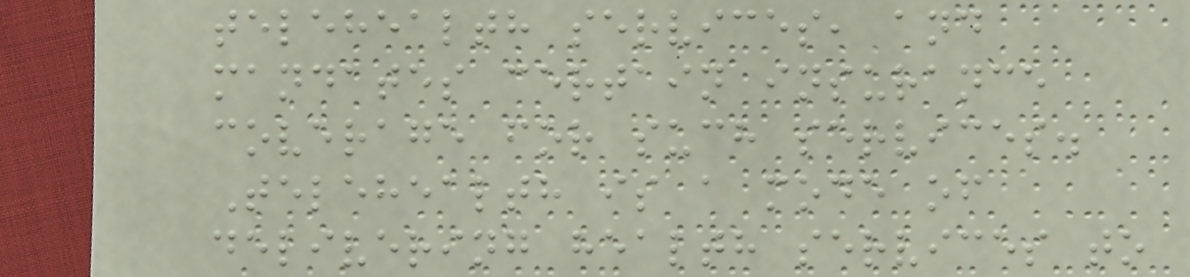telehealth services, and
mandates certain insurance
coverage for such services.
Telehealth is a mode of
delivering health services to
